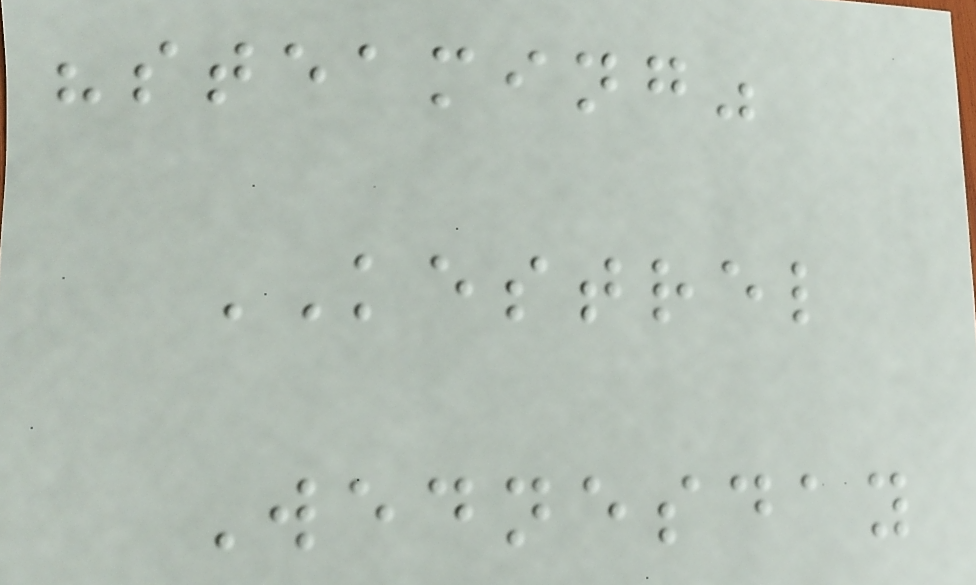"steaming"
KESTREL
Wednesday
